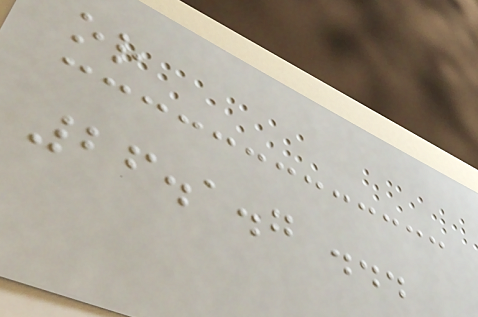or
26.1.7 ...
